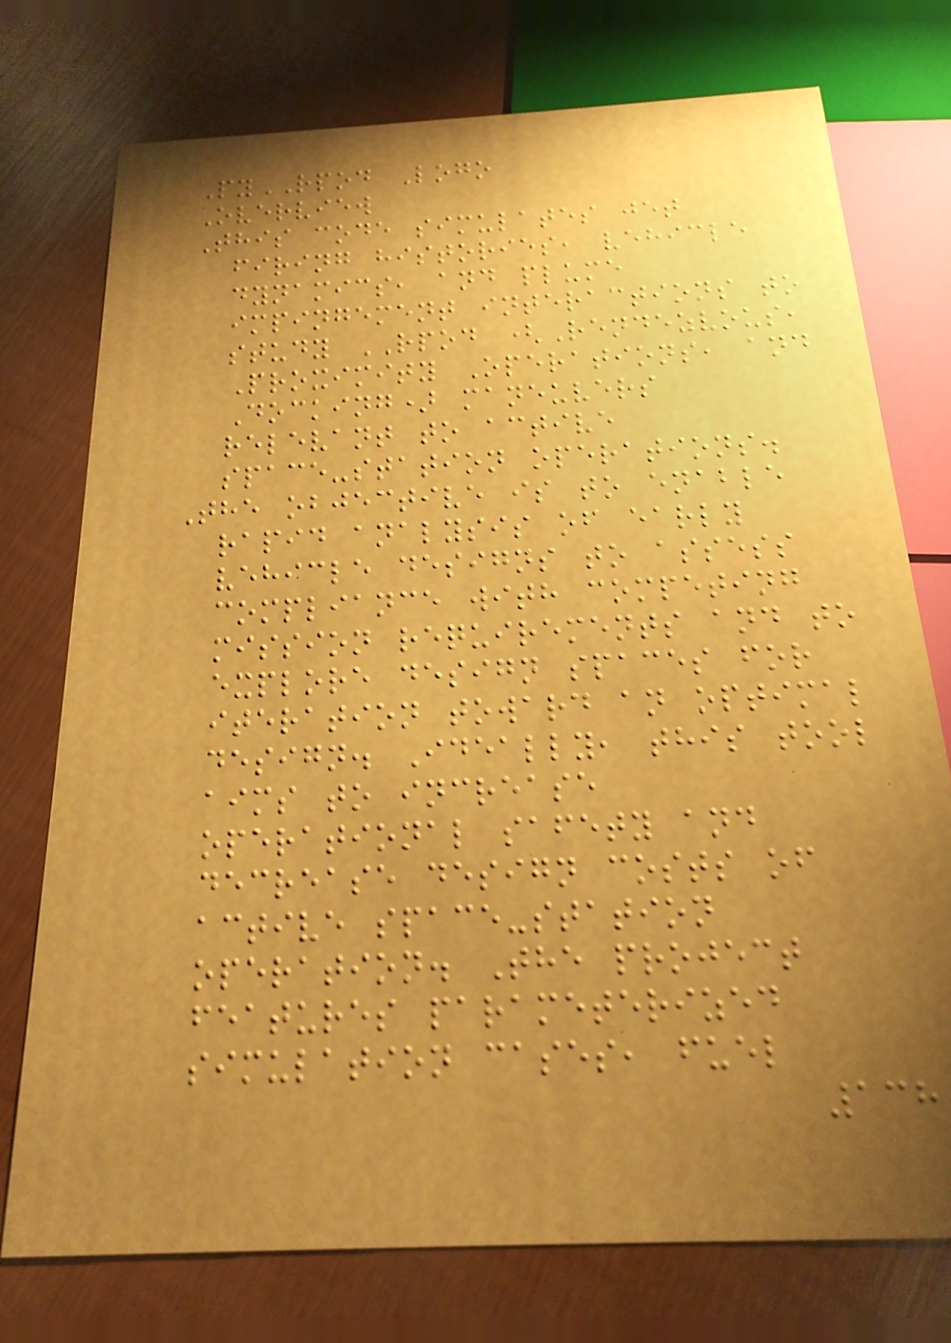PyRPOD Logo
Overview
This code simulates jet
firing histories, vehicle
dynamics, and plume
impingement interactions to
study RPOD (Rendezvous,
Proximity Operations, and
Docking) maneuvers
relevant to active
space-station operations.
The objective is to enable
rapid analysis of early
vehicle designs to assess
compliance with competing
mission requirements and to
explore design spaces for
iteration toward an optimal
design. Ideally, this tool
aims to increase
operational safety and
decrease design costs of
active space-station
operation. The project
features parameterized
simulation cases, fuel
138
